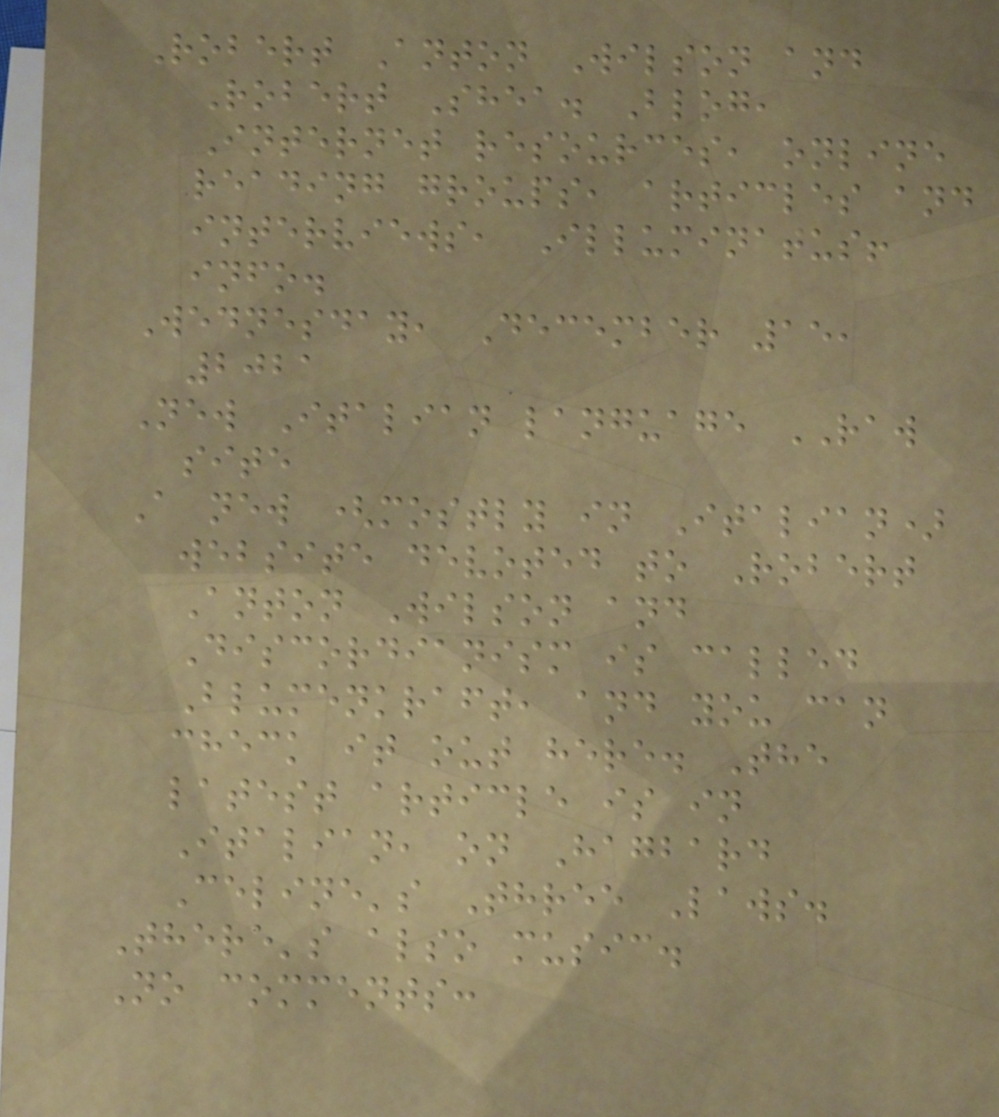Robert Anton Wilson and
Robert Shea. Blog,
Internet resources, online
reading groups, articles and
interviews, Illuminatus!
info.
Wednesday, December 15,
2021
New Italian language RAW
site
A new (mostly in Italian)
website devoted to Robert
Anton Wilson and
Discordianism is called
Blumenkraft, and you can
check it out here. The
latest article is in
Italian, on Hagbard
Celine's Three Laws.
There's also music.
No comments:
